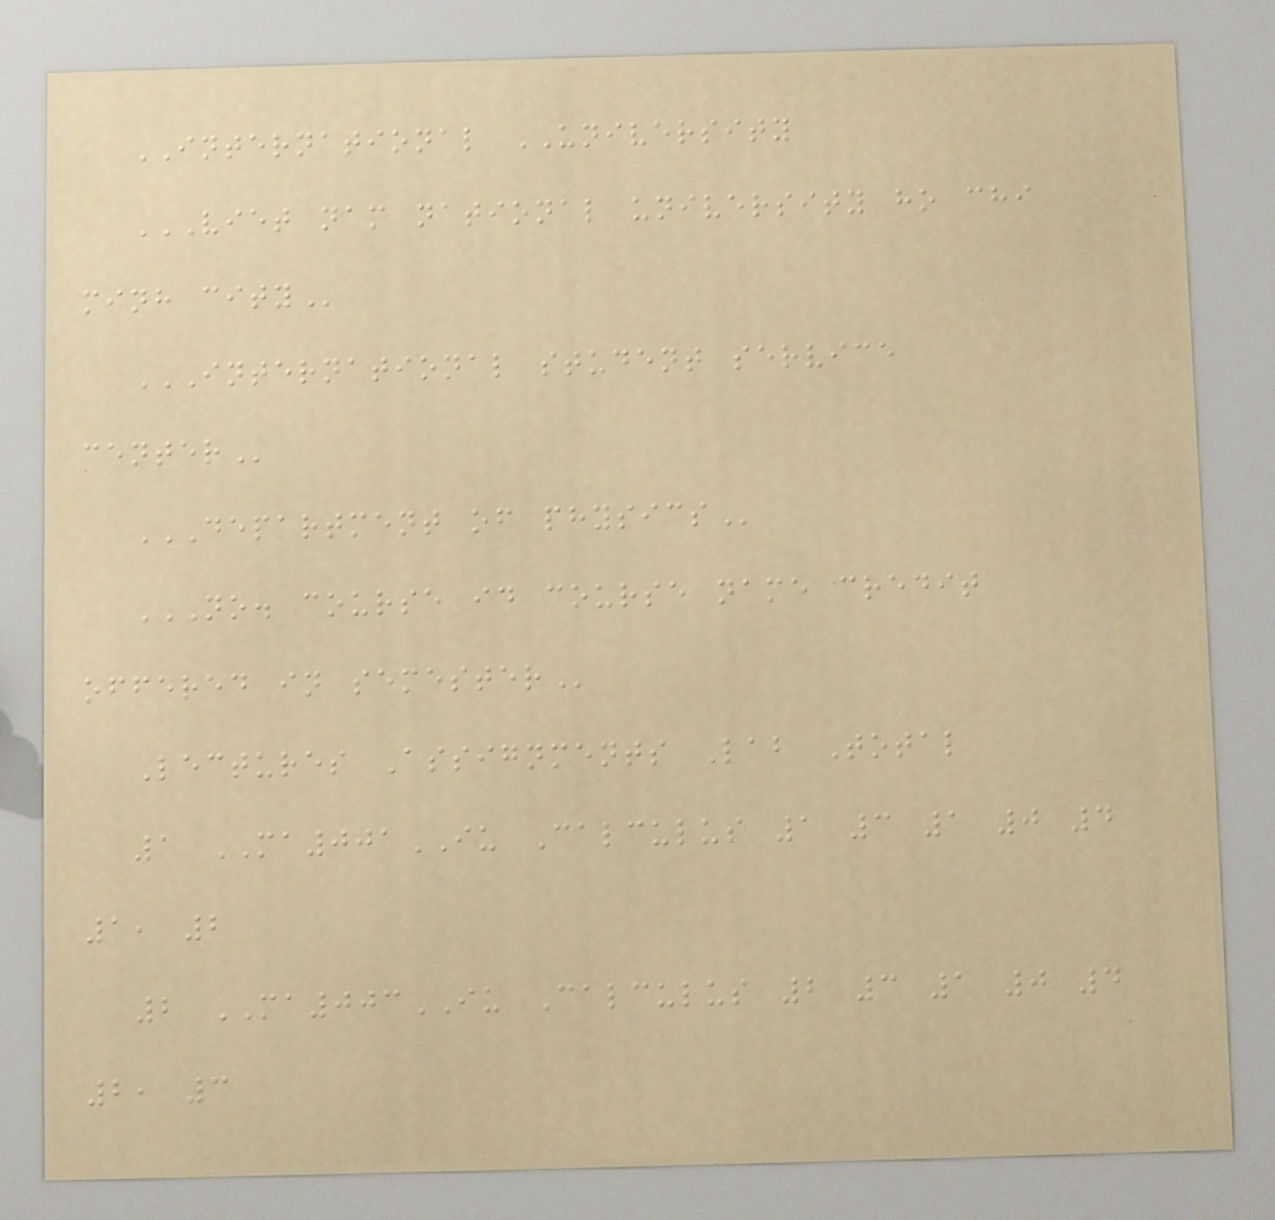INTERNATIONAL UNIVERSITY
VIET NAM NATIONAL UNIVERSITY HO CHI
MINH CITY
INTERNATIONAL STUDENT SERVICE
CENTER
DEPARTMENT OF PHYSICS
NO. COURSE ID COURSE NAME CREDIT
OFFERED IN SEMESTER
Lectures Assignments Lab Total
1 MA001IU Calculus 1 3 1 0 4
1, 2
2 MA003IU Calculus 2 3 1 0 4
2, 3
